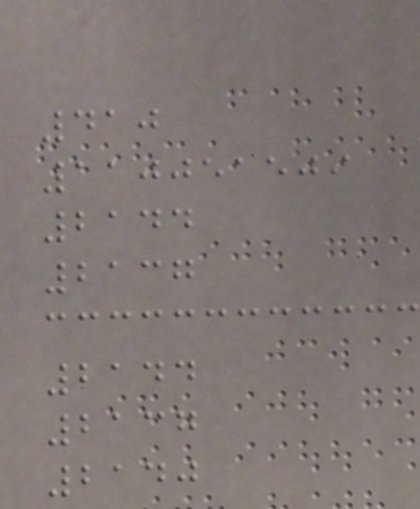410
110051509
2144
2137
2144
2137
2140
